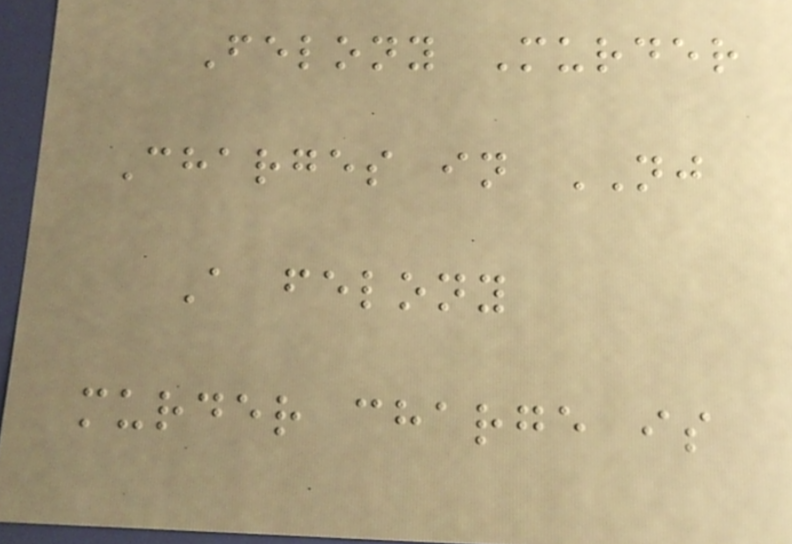Felony Murder
Charges in NJ
A felony
murder charge is
